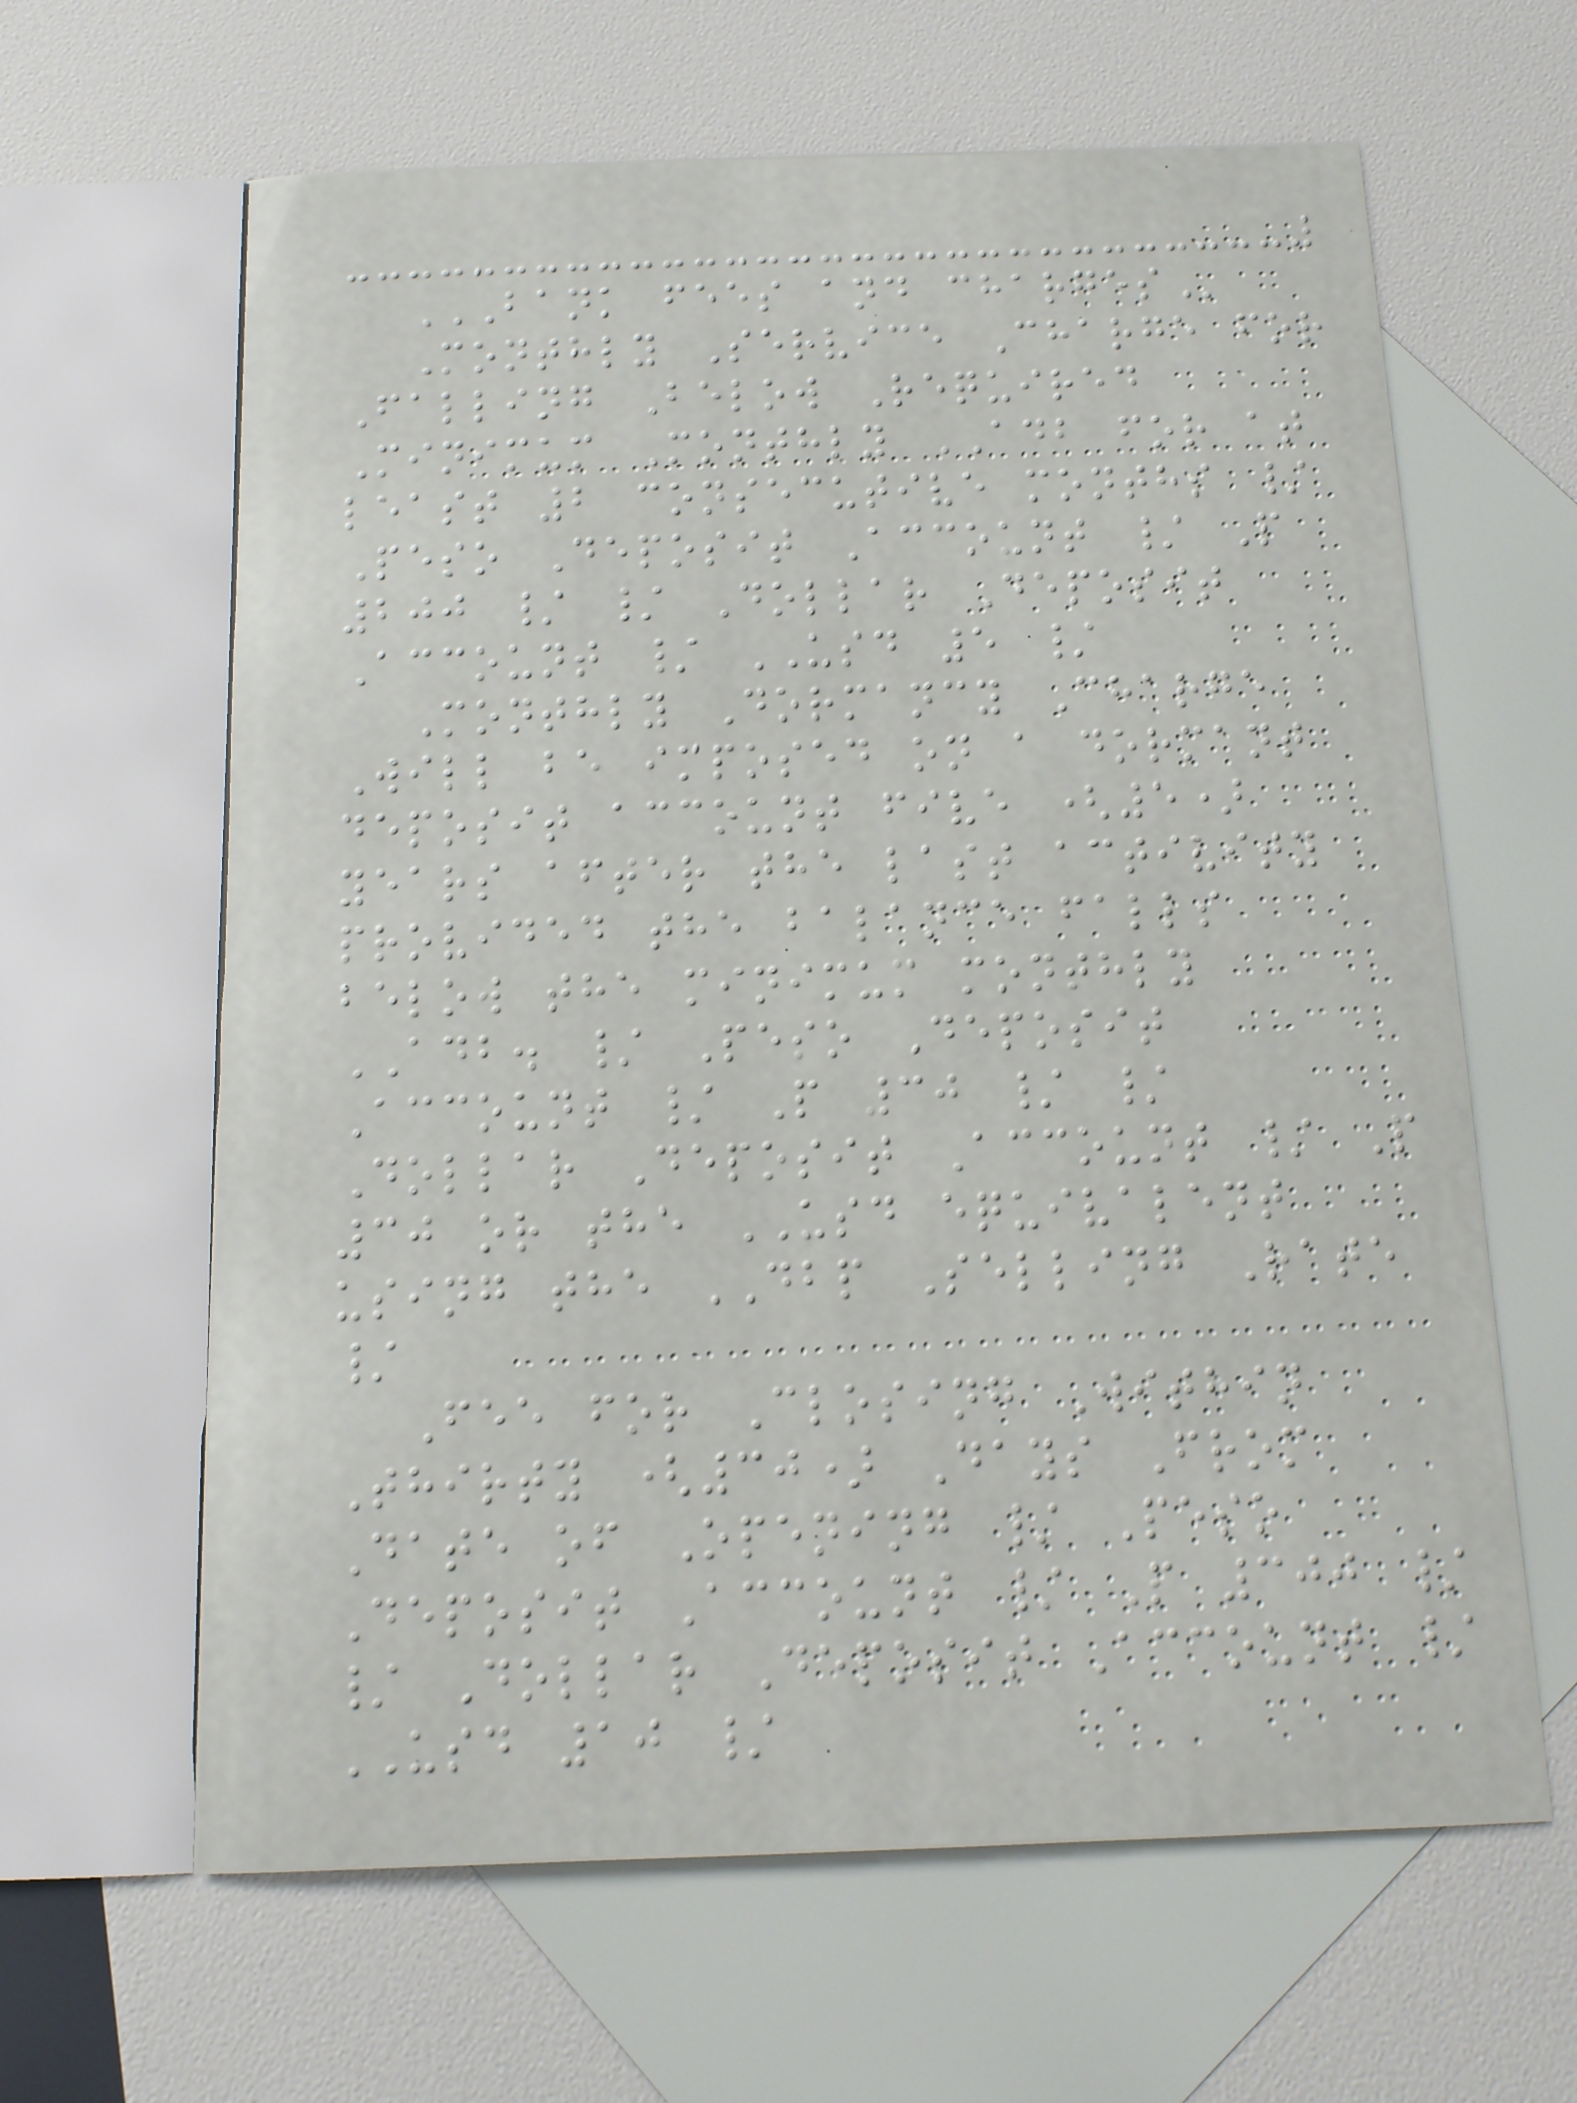BANK FEES AND CHARGES
Monthly Service Charge for
Falling Below Required
Minimum Monthly ADB for at
least 2 consecutive months /
Peso Deposit Account / P
200 / / Dollar Deposit
Account / USD 5 /
Monthly Dormancy Charge
Will be imposed on a dormant
deposit account five (5)
years after the last activity
provided the balance falls
below the minimum monthly
ADB. / Peso Deposit
Account / P 30 / /
Dollar Deposit Account / P
30 or the USD equivalent
using the DBP Selling Rate
/
Fee for Closing Within
Thirty (30) Days From
Date of Opening / Peso
Deposit Account / P 300 /
/ Dollar Deposit Account /
USD 10 /
